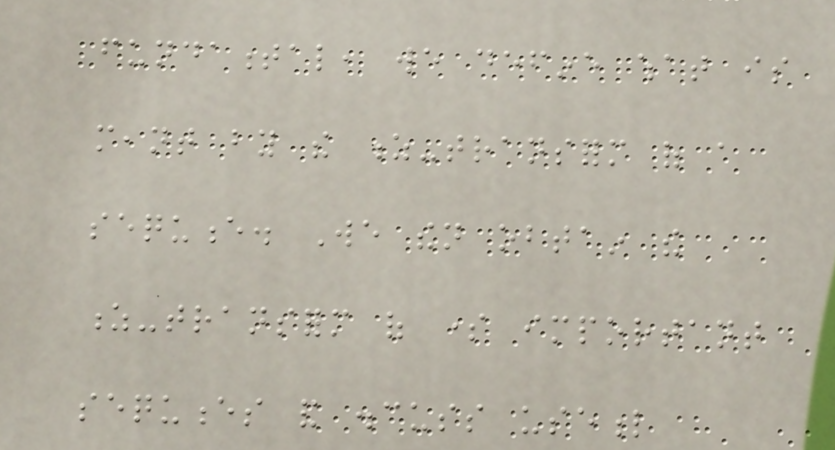fundamental, we define what is
meant by the z-transform of a
sequence. We then obtain the
z-transform of some important
sequences and discuss useful
